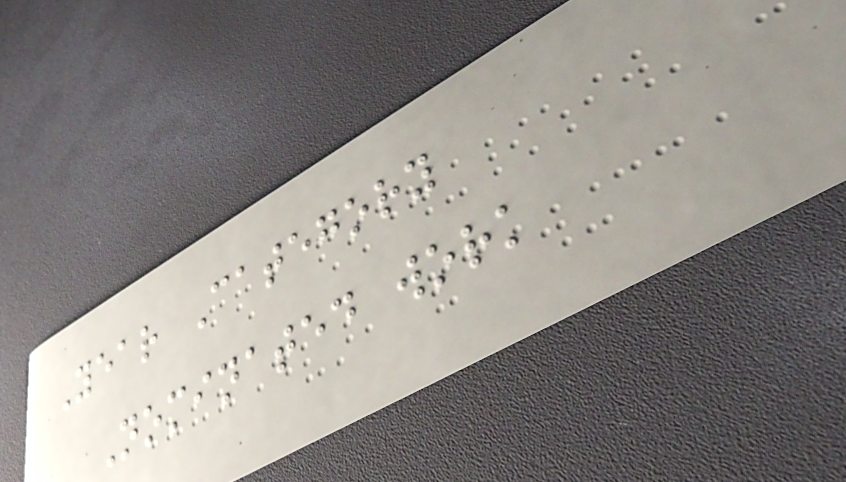Year Category
Nominated work
